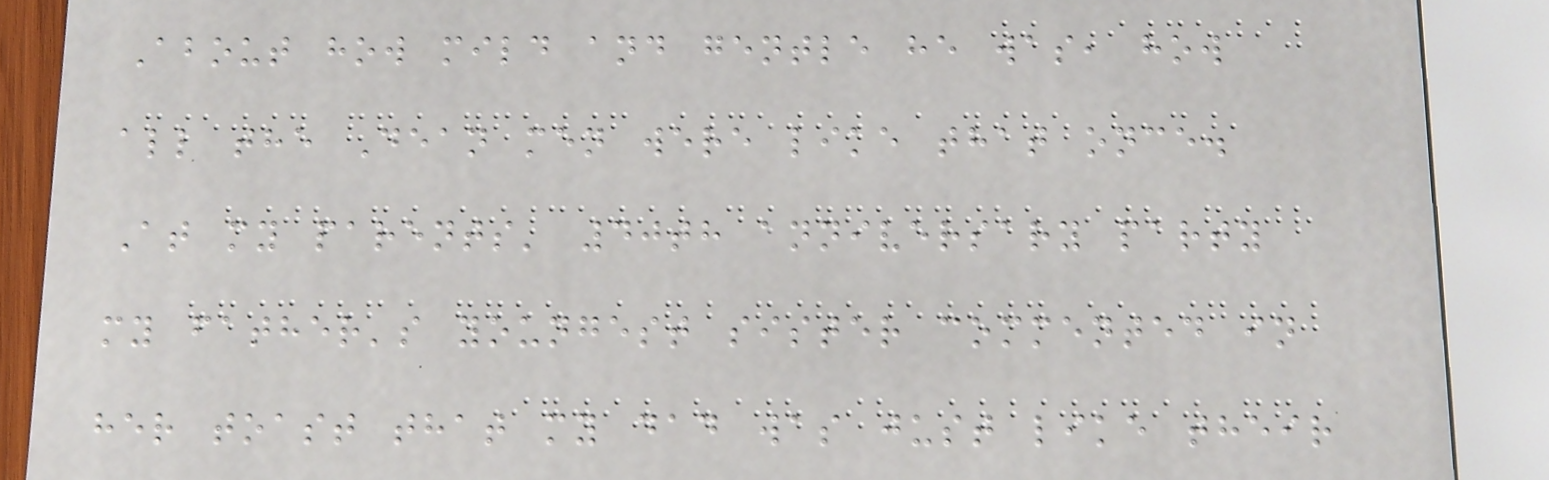About how mild and gentle he was, how
all the Dean men were like that once.
At my parents' 40th anniversary party
my father's youngest sister commented in
her toast that my dad was just like their
